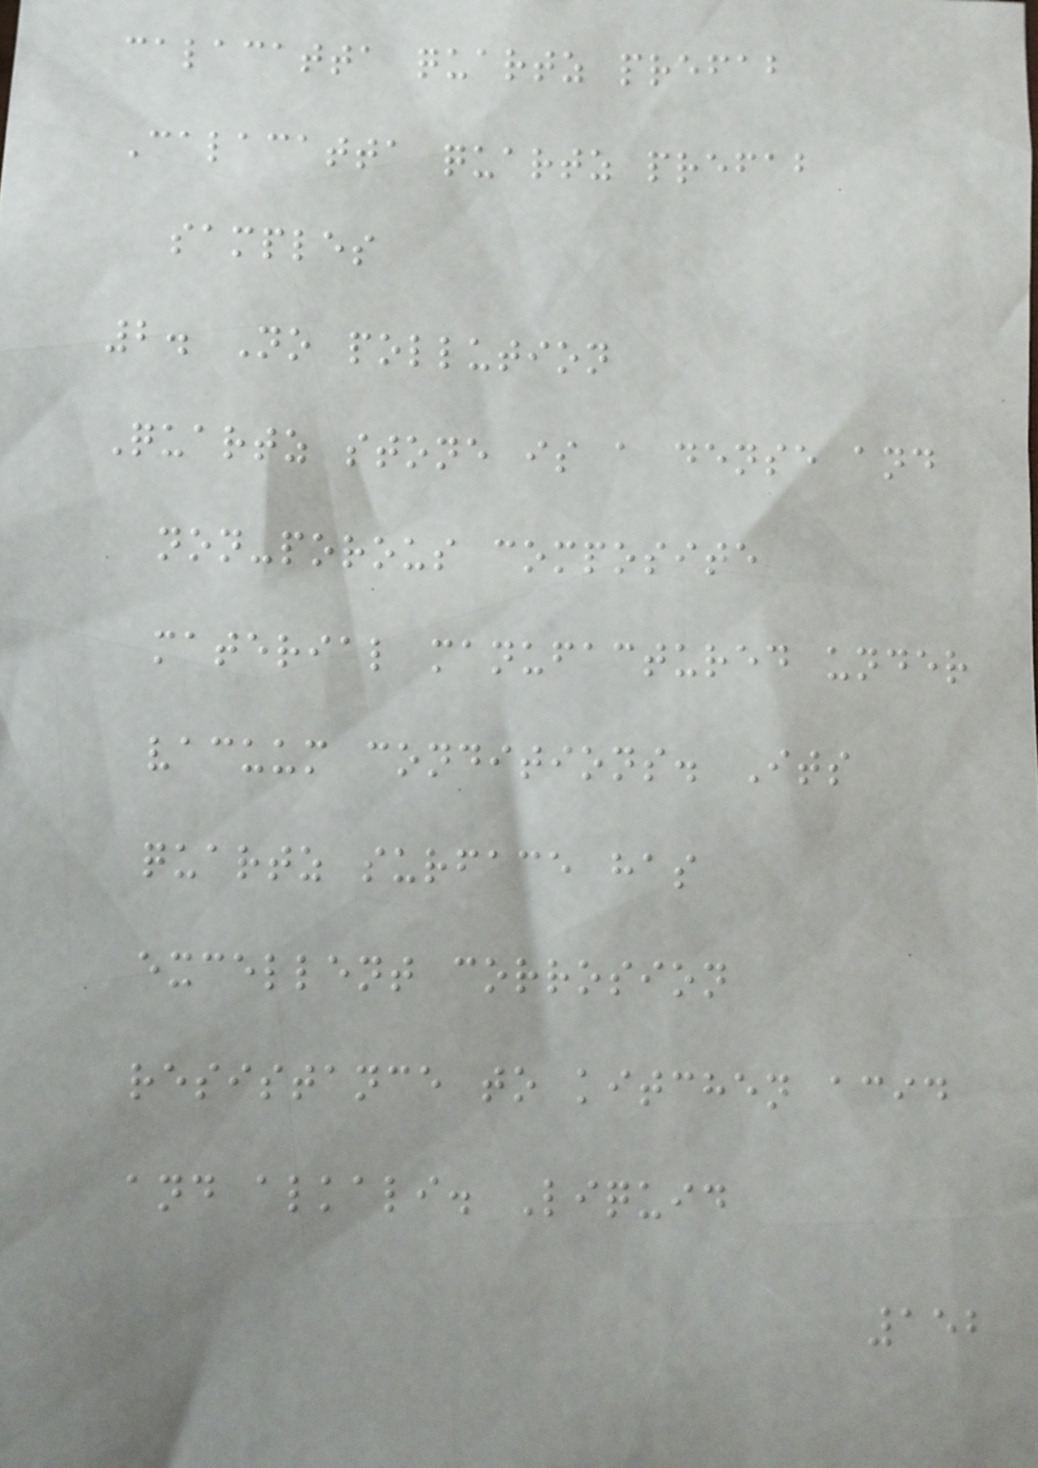calacatta quartz prefab
Calacatta quartz prefab
samples
2. No pollution
Quartz stone is a dense and
non-porous composite
material manufactured under
vacuum conditions. Its
quartz surface has
excellent corrosion
resistance to kitchen acid
and alkali. Liquid
152
